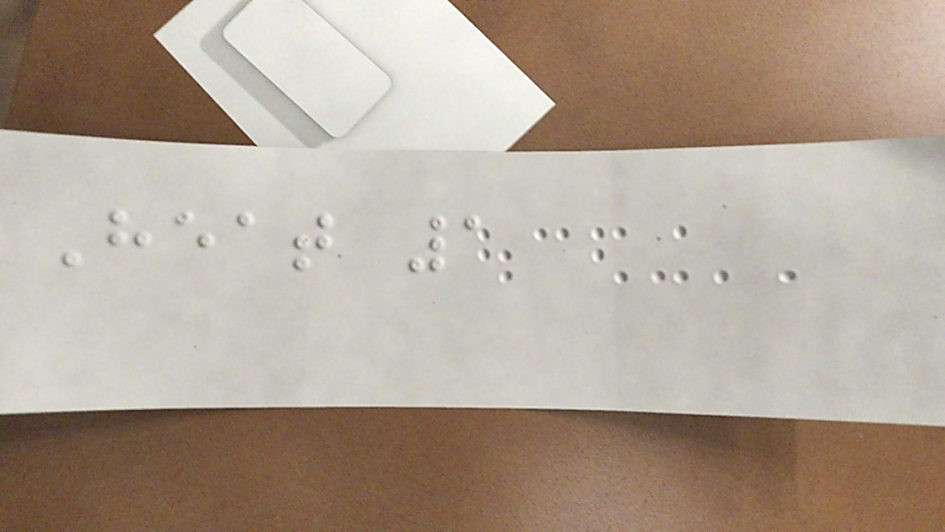Heat 1
